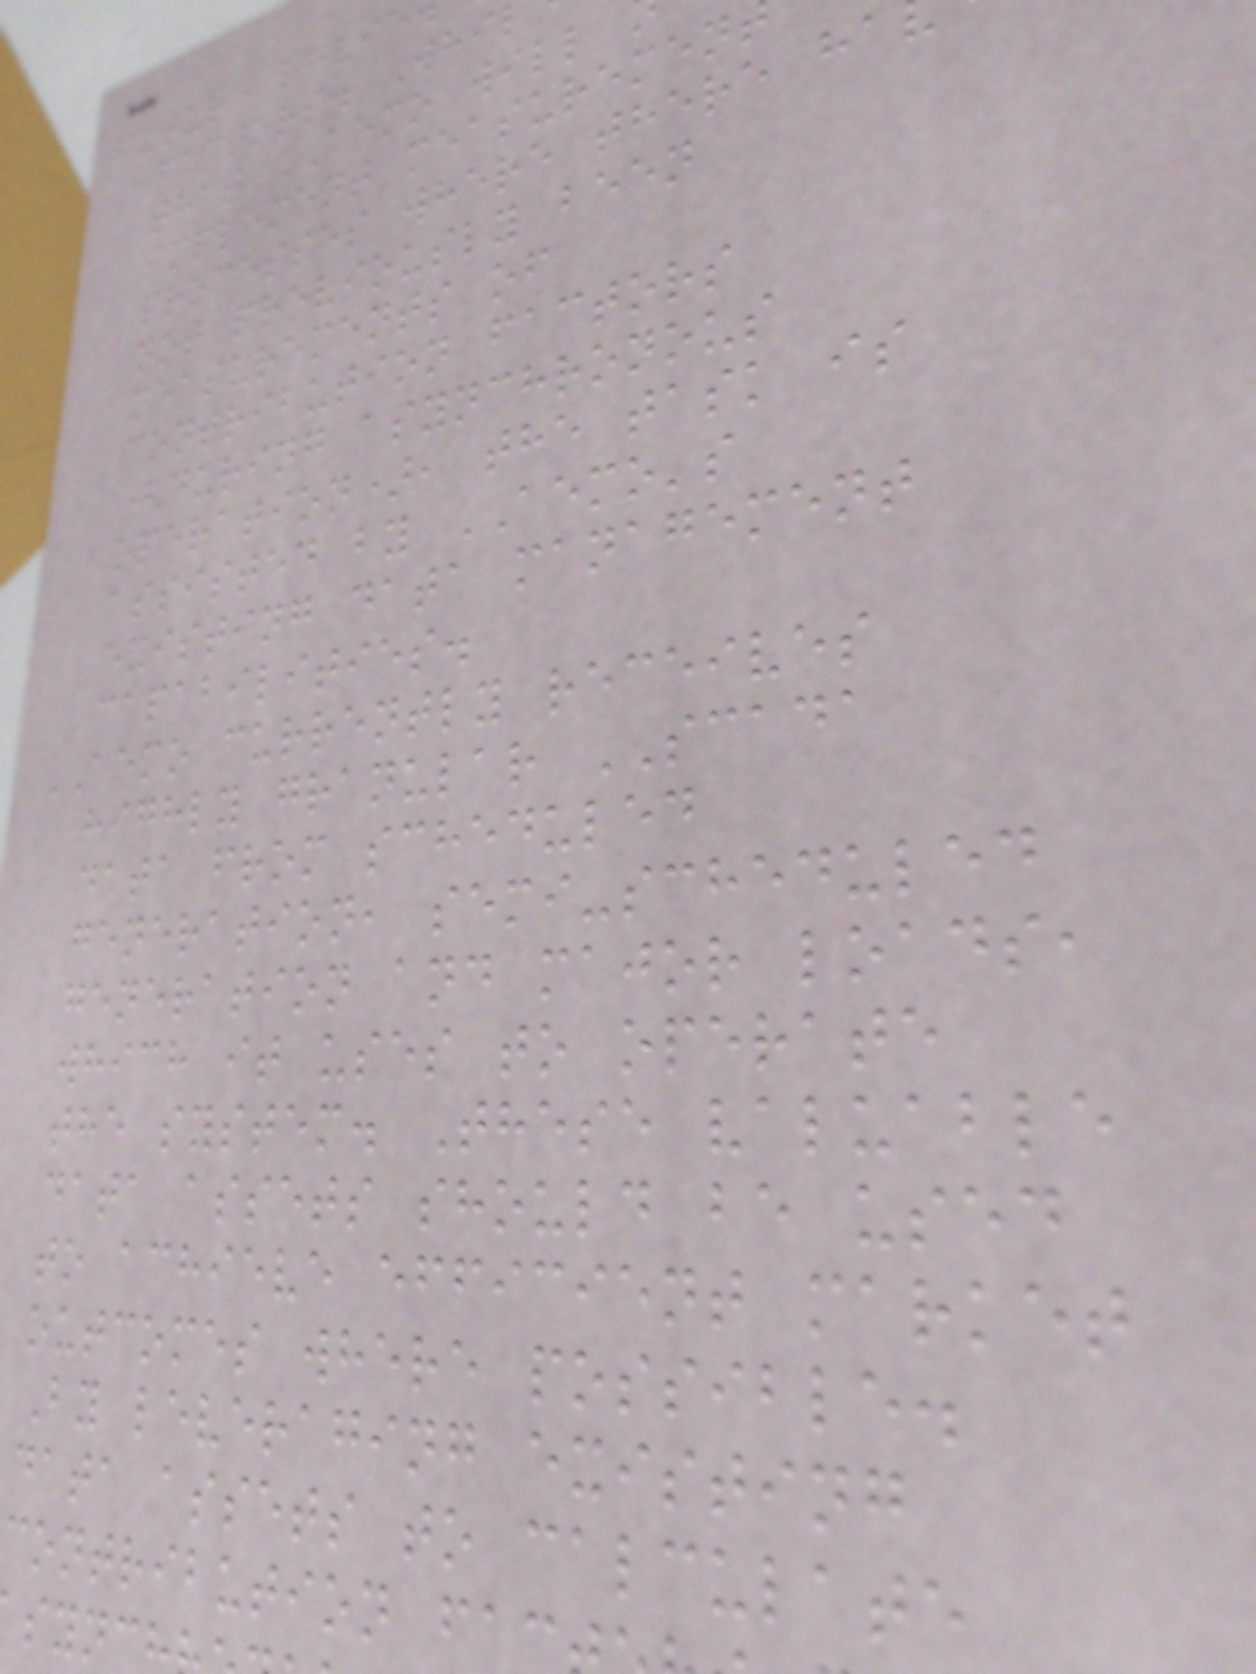future revie
factors. Whi
that AEMO will
implement measuremen
processes where there ha
not previously been
measurements of
contribution factors
(during asynchronous
operation), the task is
assisted by AEMO's
existing data management
capabilities.
AEMO currently receives
highly granular SCADA
data from scheduled
generation, semi-scheduled
generation and major loads,
which it uses to operate
the system. These valuable
data assets should be used
to achieve efficient market
outcomes where possible.
By leveraging existing
data assets to calculate
contribution fa
